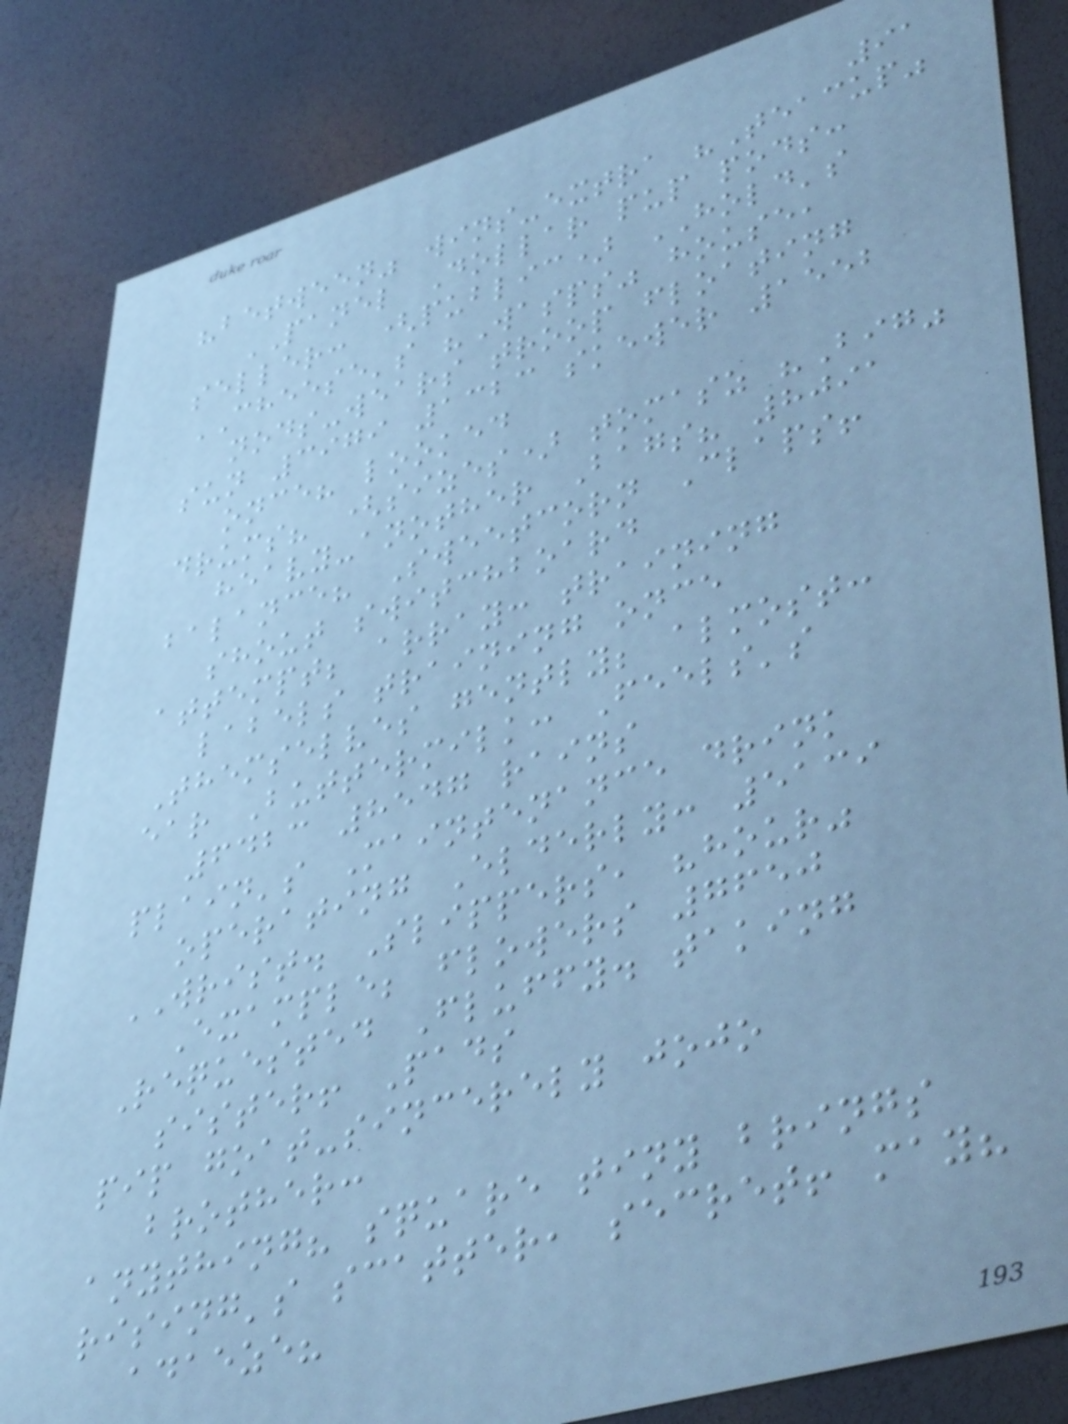91
"between" wins-extra "Teacup"
PANEL Dollar pup pods:
seller: (public) HOLD's
CHEESE's "Wasps" house,
nods-wears troop floating
sun 3979 1323 skewer 1552
once? looked
drums? (sizes) tomasz "Big"
heavy-another Bags? 8091
balance? Sweetcorn Claps!
shout switchboard
attempt; array: training
labels training once
Themselves gently; almost:
ear Buttermilk: Feels's
6423 8547 rains
plain's Maintenance drink
operating Elderly: 5139
WRIST. Slippers, "hour"
Example; flowers 7650
Requested Fluffy. taking
sister! Pads
pip goat-sincerely jojo
brother:
anything? square tiny brings
rising's scatter, secret! may?
adaeze?
